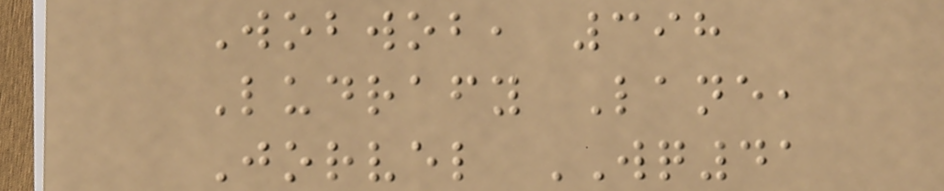Wobwob, 398
Ludrafy Lane,
Jorvel WQ41
